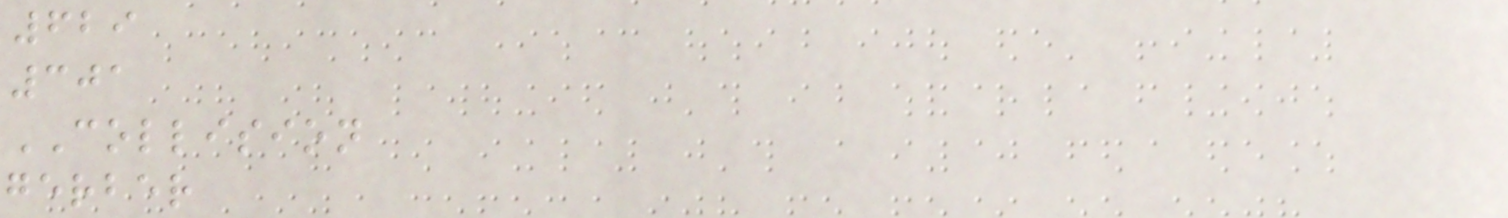629
301
COLLISION
gerber
